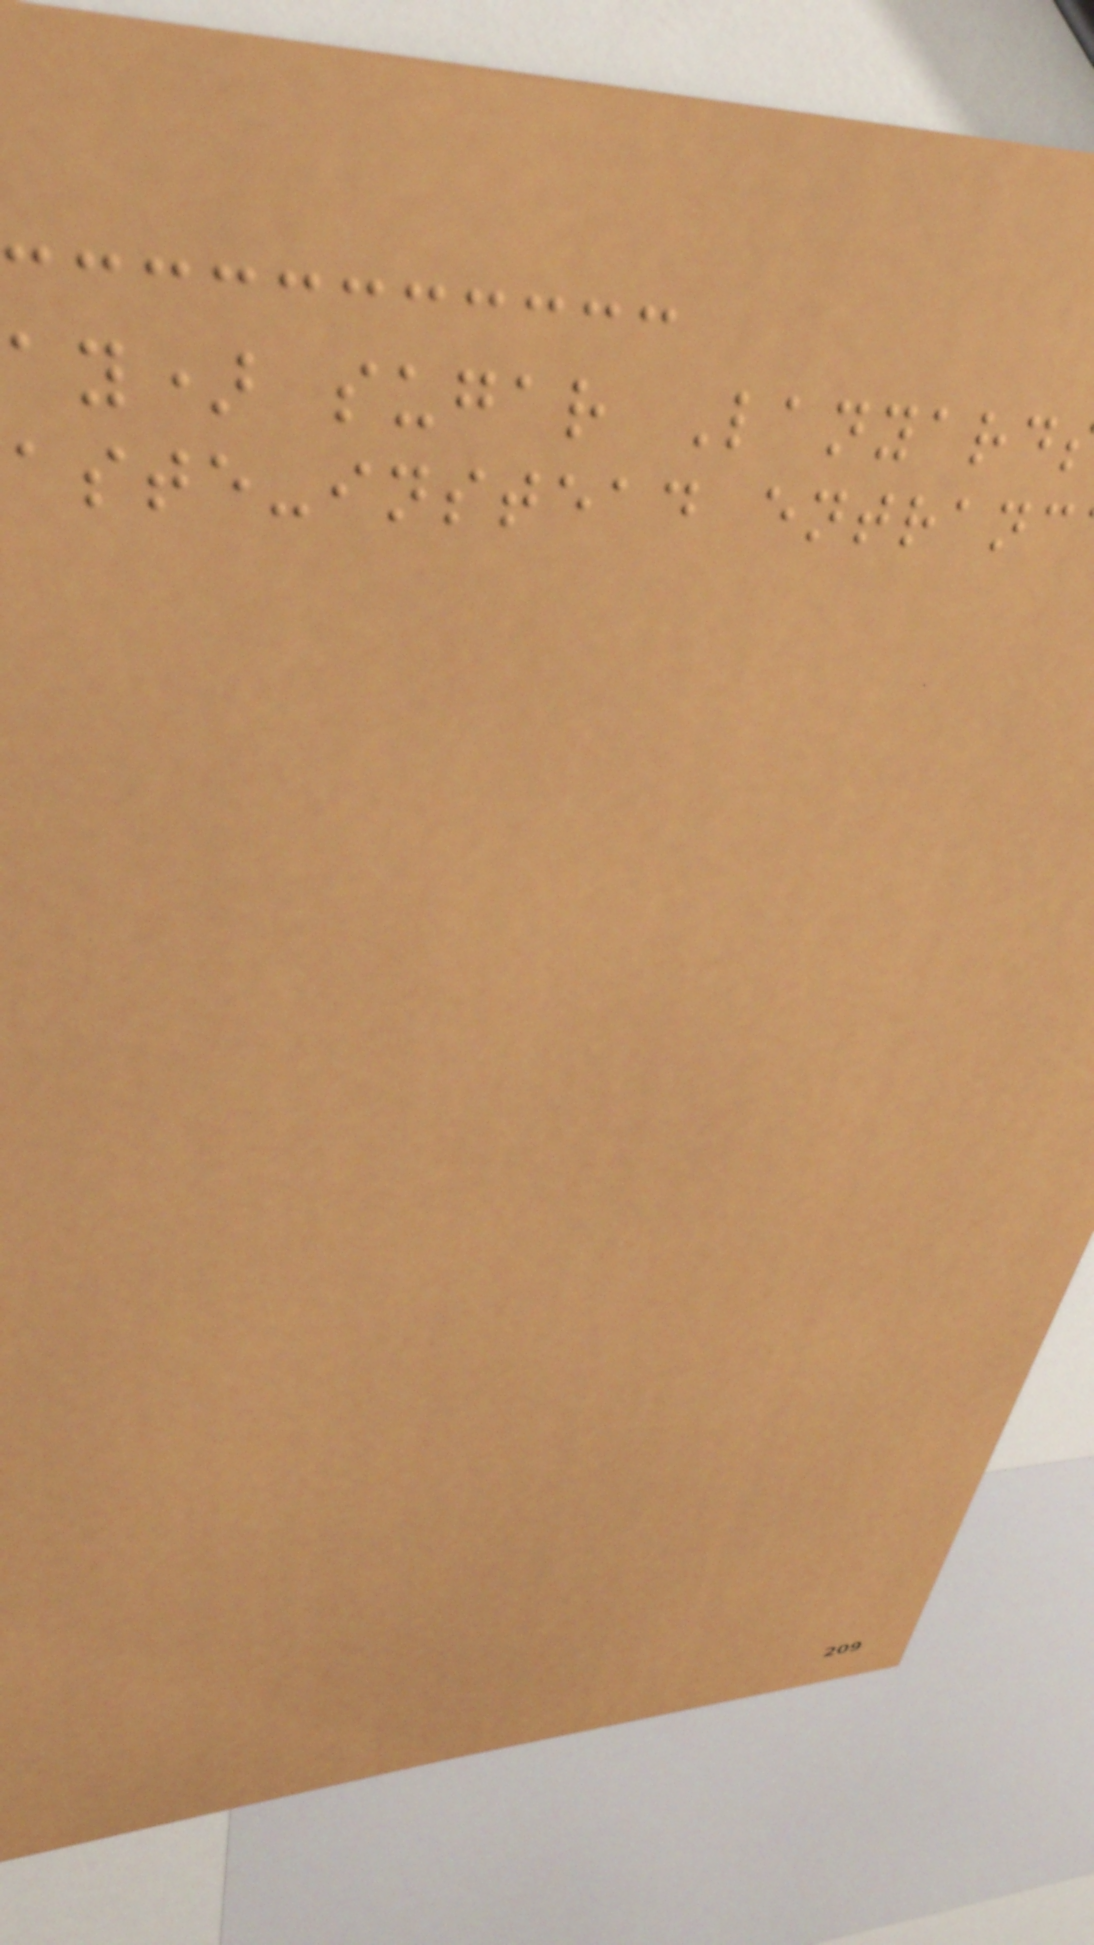ay) sugar Lanyard
aste-instead entranc
